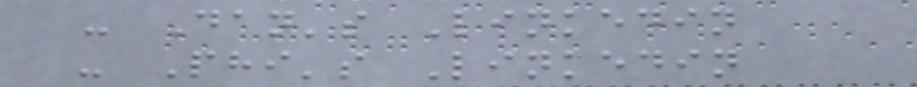- Dan's Linkedin
- Phi's Linkedin
